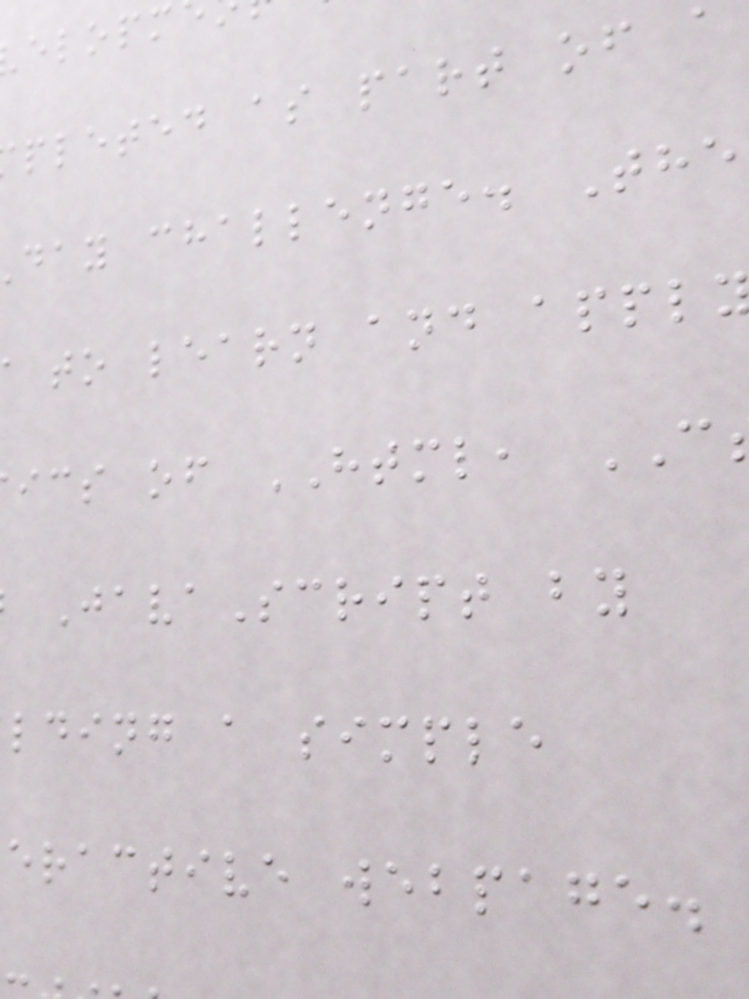pleted as part of a
day challenge. The
to learn and appl
ics of HTML,
JavaScript by
lding a simple
eractive webpage.
